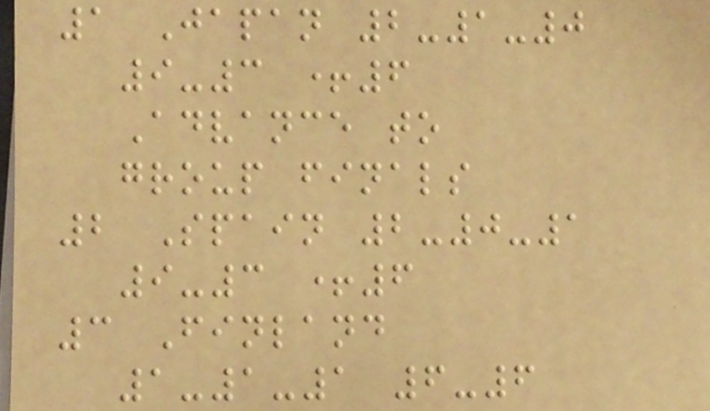1 Japan 2-1-0
9-3 +6
Advance to
group finals
2 Spain 2-0-1
9-3 +6
3 Finland
1-1-1 6-6
